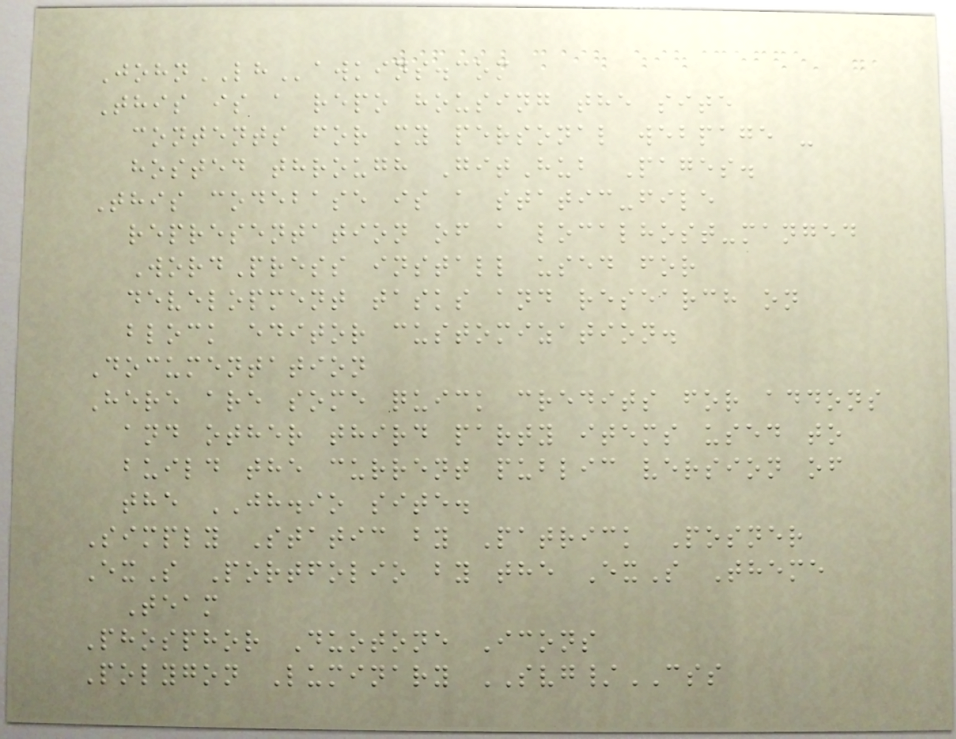JohnLHawkins.com
This is a repo housing the site
contents for my personal webpage -
hosted through GitHub Pages.
This codebase is a static-file
representation of a localhost-manged
WordPress install used for
development tasks and research on
block editor customization.
Documentation
Here are some quick credits for addons
and other third party items used to
build the current public version of
the JH.io site.
Simply Static by Patrick Posner
ExS Portfolio by the ExS Theme
Team
Phosphor Duotone Icons
Polygon Luminary SVG/CSS
